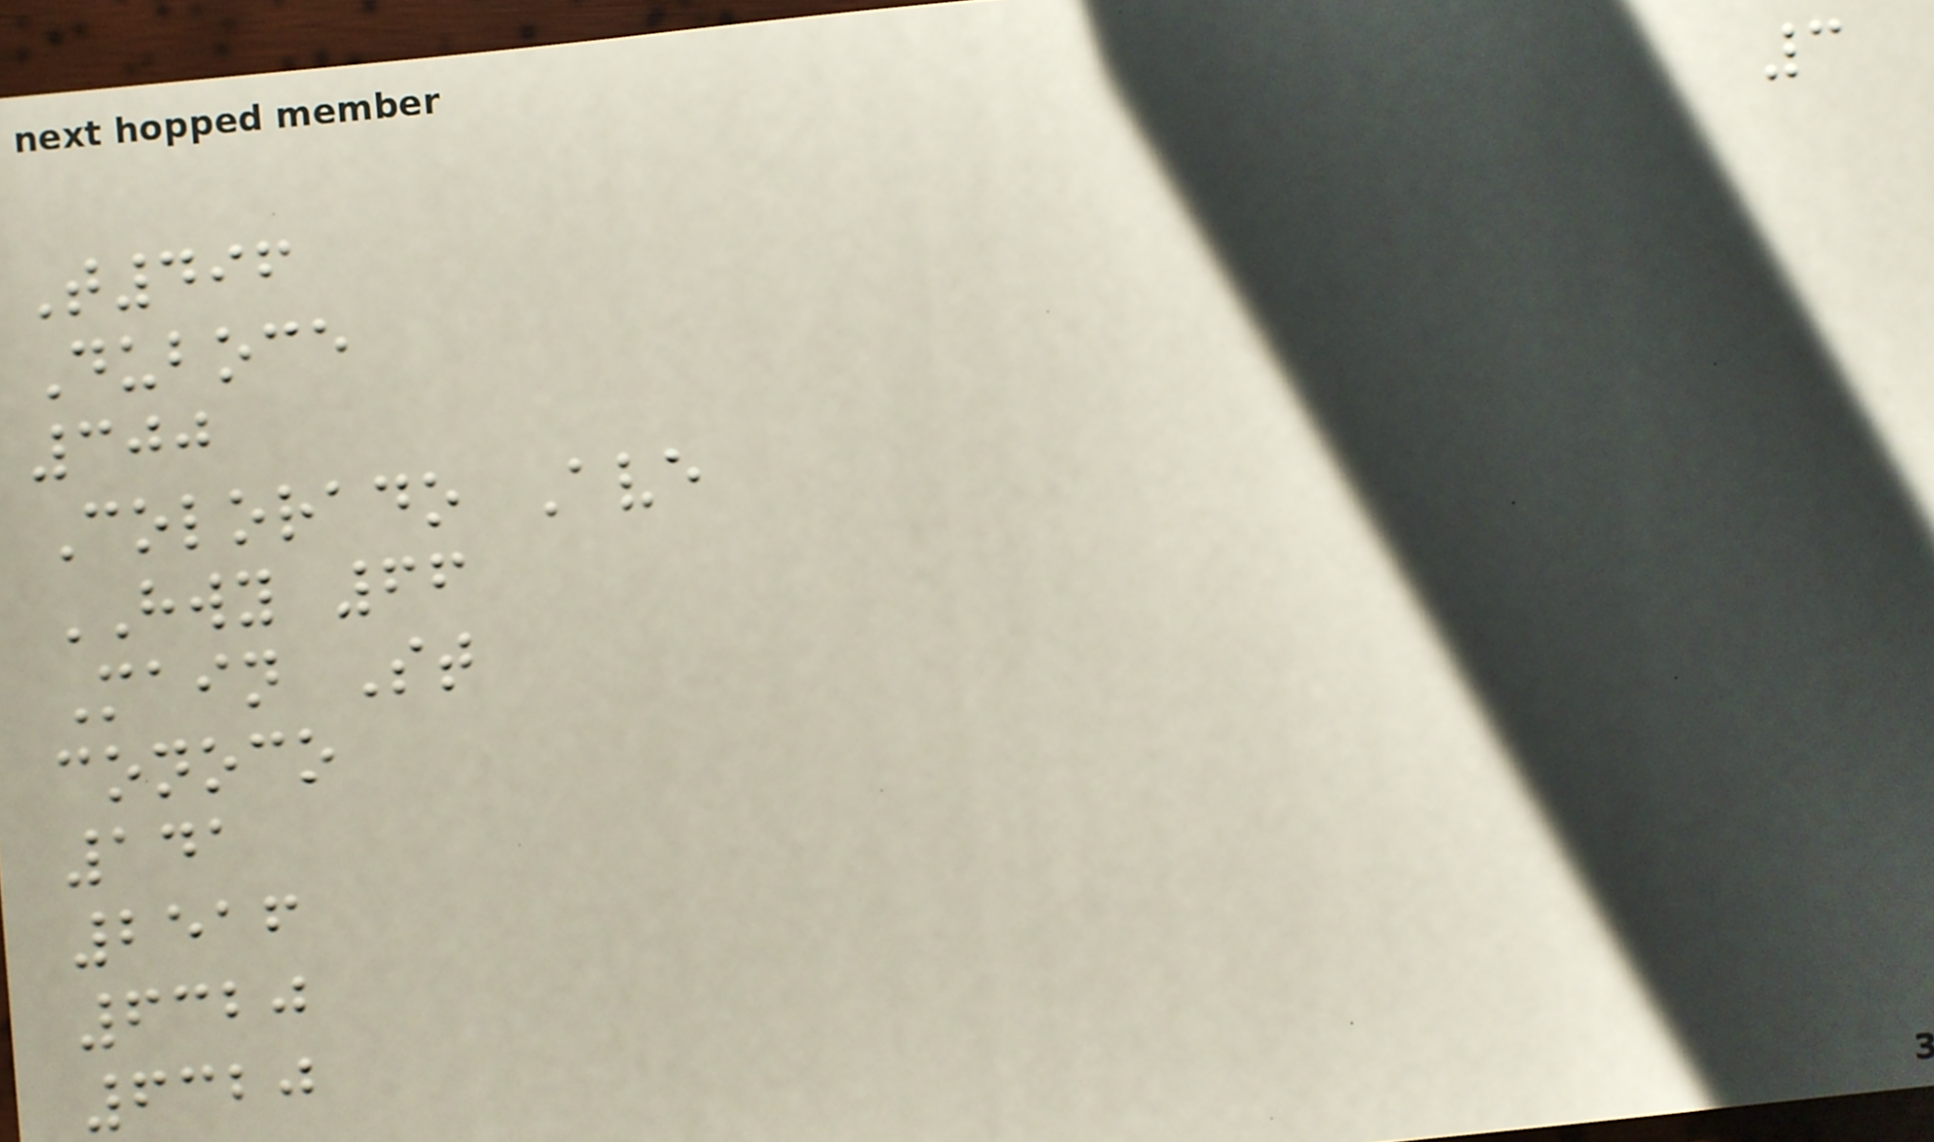3
T496
Duboce
300
Colorado Ave
HWY 66
Main St
conoco
141
2516
6320
6320
